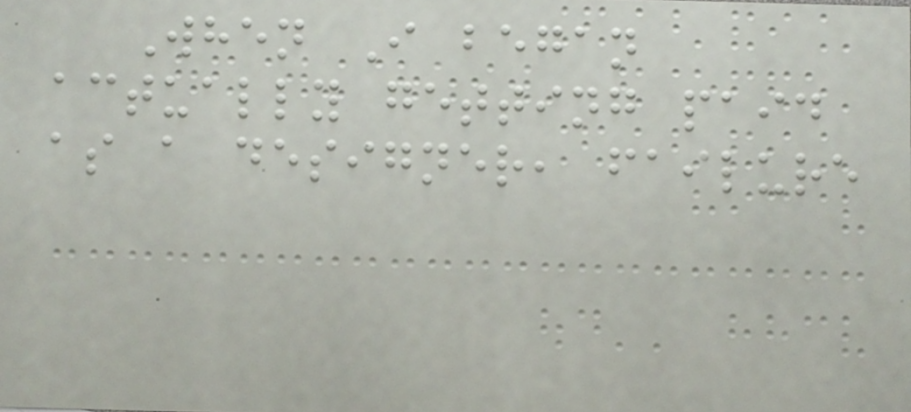When I began
actually getting paid
as a designer, failure
